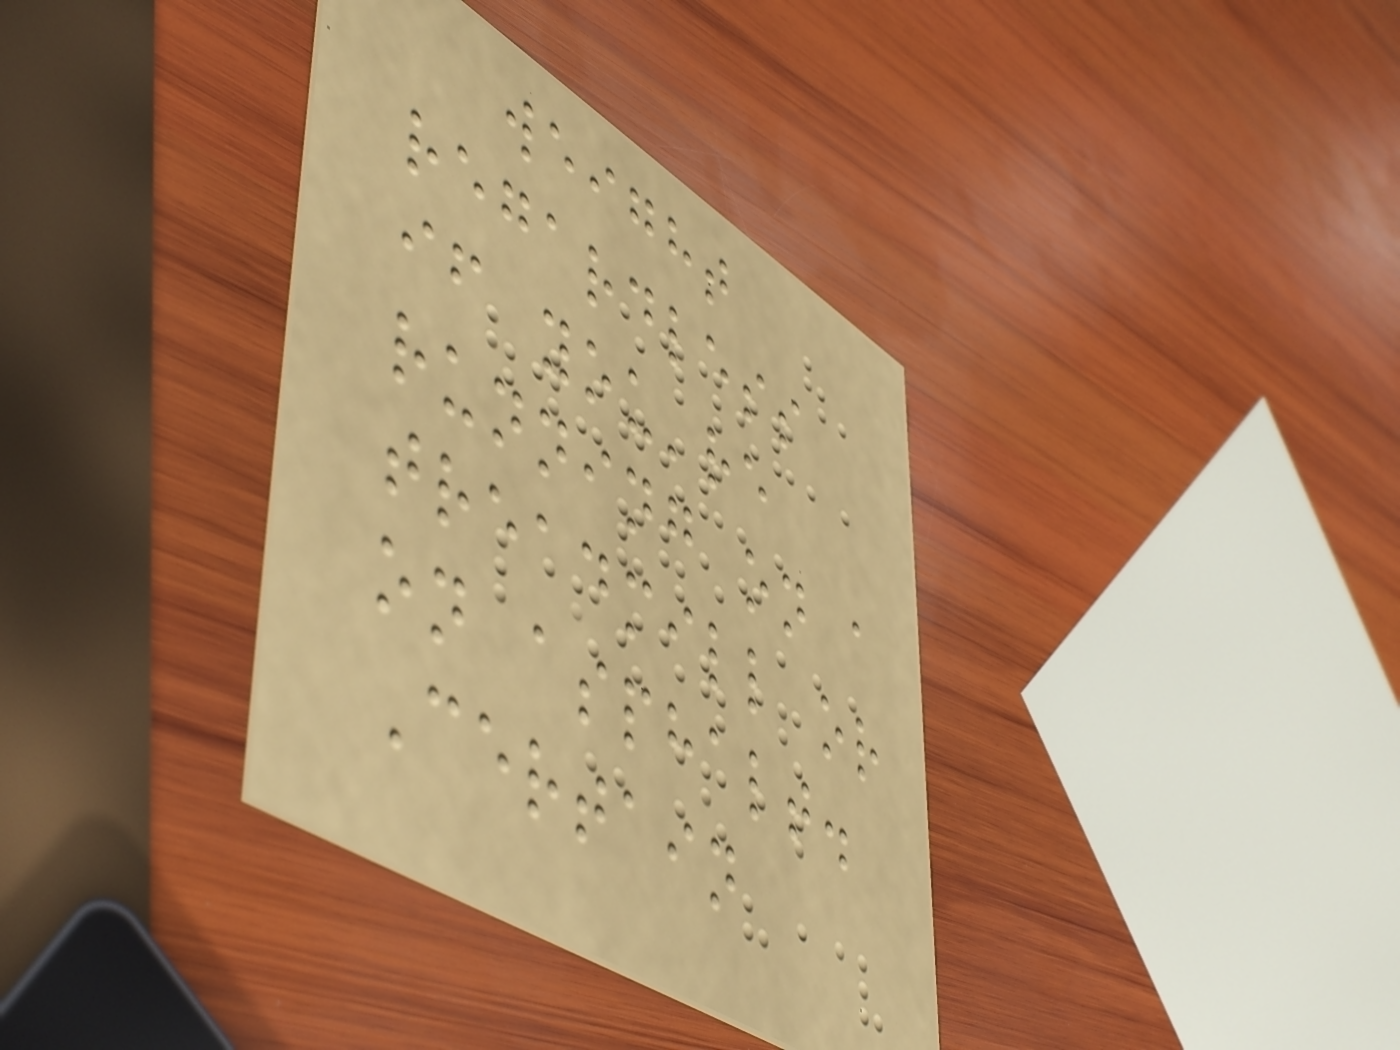weight
regardless
if you're
running on a
treadmill or
on asphalt.
Certain
